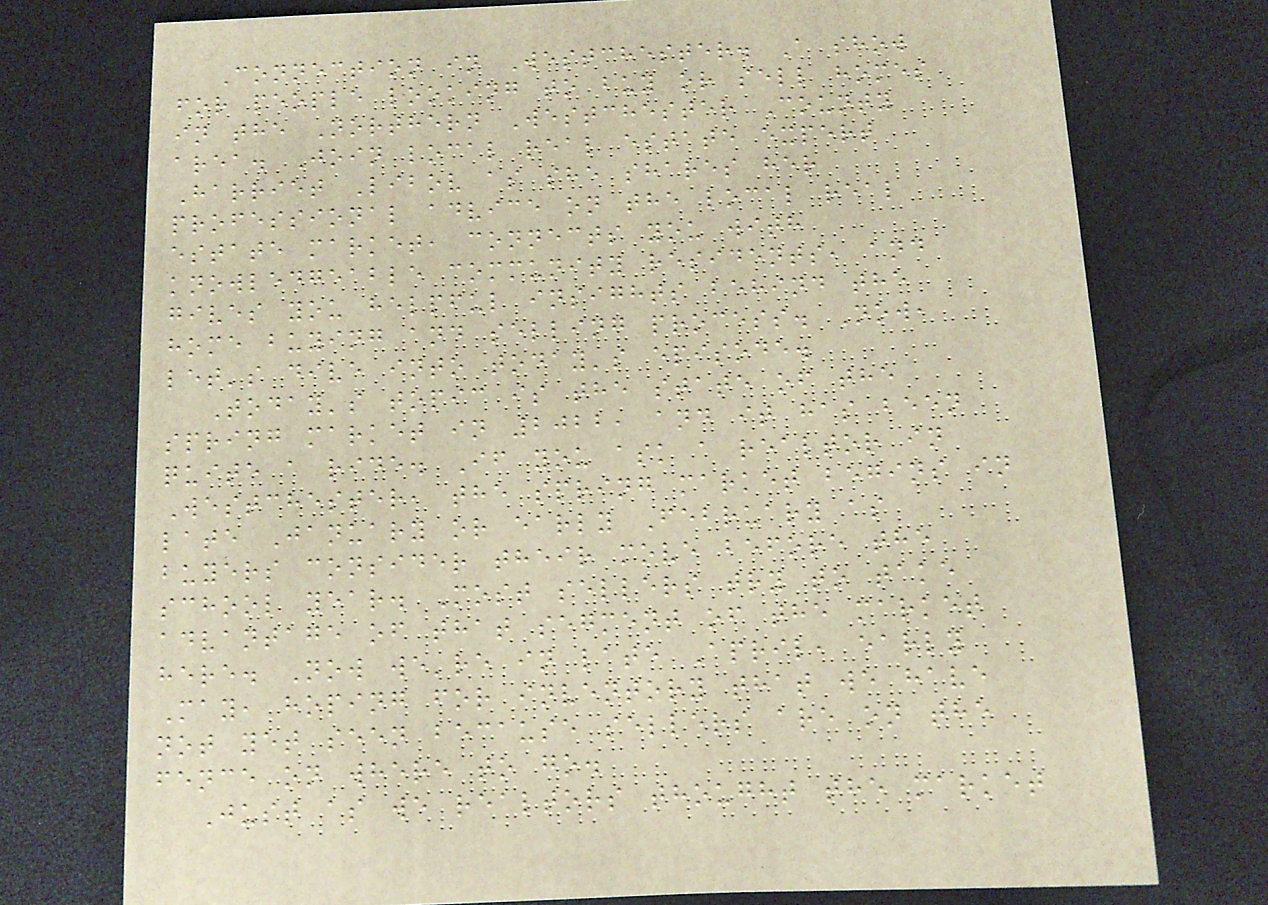Connection in Westchester. A show
for people looking to buy or sell homes
in the Northern Westchester County
area. Join local real estate expert
Harriet Libov as she shares her
professional advice on the local real
estate market, connects you with
knowledgeable community residents, and
gives you helpful insights behind the
home buying and selling process. Now,
let's dive into today's episode.
Today's topic is the state of the
spring market in 2022, and it has been
quite a ride. If you ask a realtor in
Westchester, the spring market begins in
late January or early February as
buyers consider their move before the
school year. Most sellers try to take
advantage of that segment of the market
here. Now we're in late April, early
May, hoping for inventory that we have
not yet seen because sellers are on the
fence on where to go.
Just as we realtors thought the market
